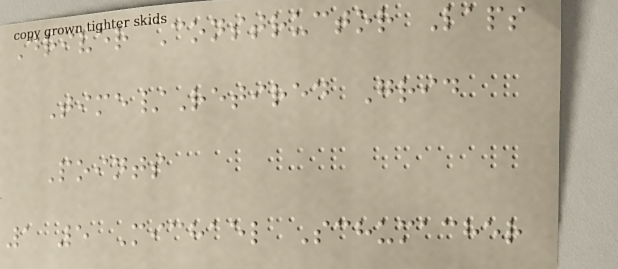Driver Constructor Laps
Time/Retired Grid
Points
1 5 Michael Schumacher
